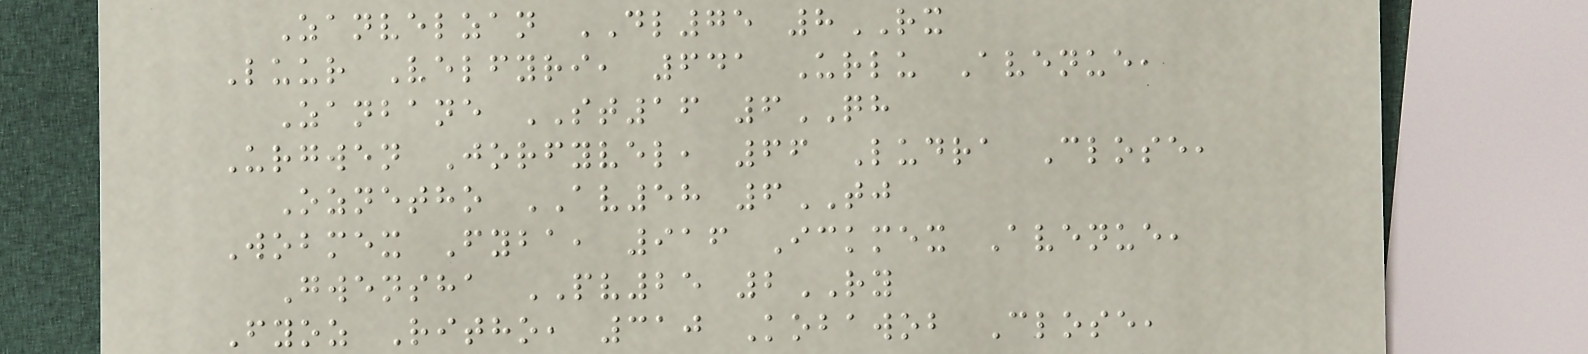Zanvelzan DL75 8RX
Luur Velfyri, 641 Urlu Avenue,
Zanbane ST16 6QH
Urgwen Jorfyvel, 66 Ludra Close,
Oznetho AV58 6TJ
Wobmex Fyba, 916 Ickmex Avenue,
Gwensha PV25 2RY
Fyoz Ritho, 310 Kobawob Close,
